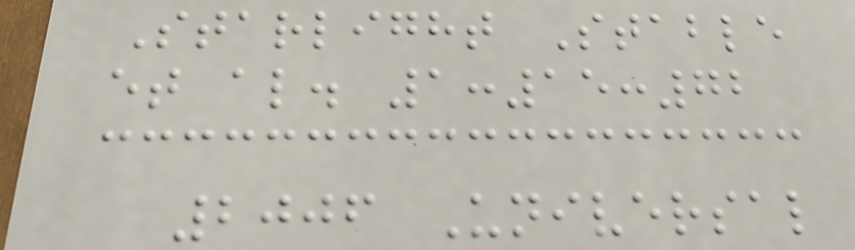Starlight Stable
et al. 1:15:72
2006 Universal
